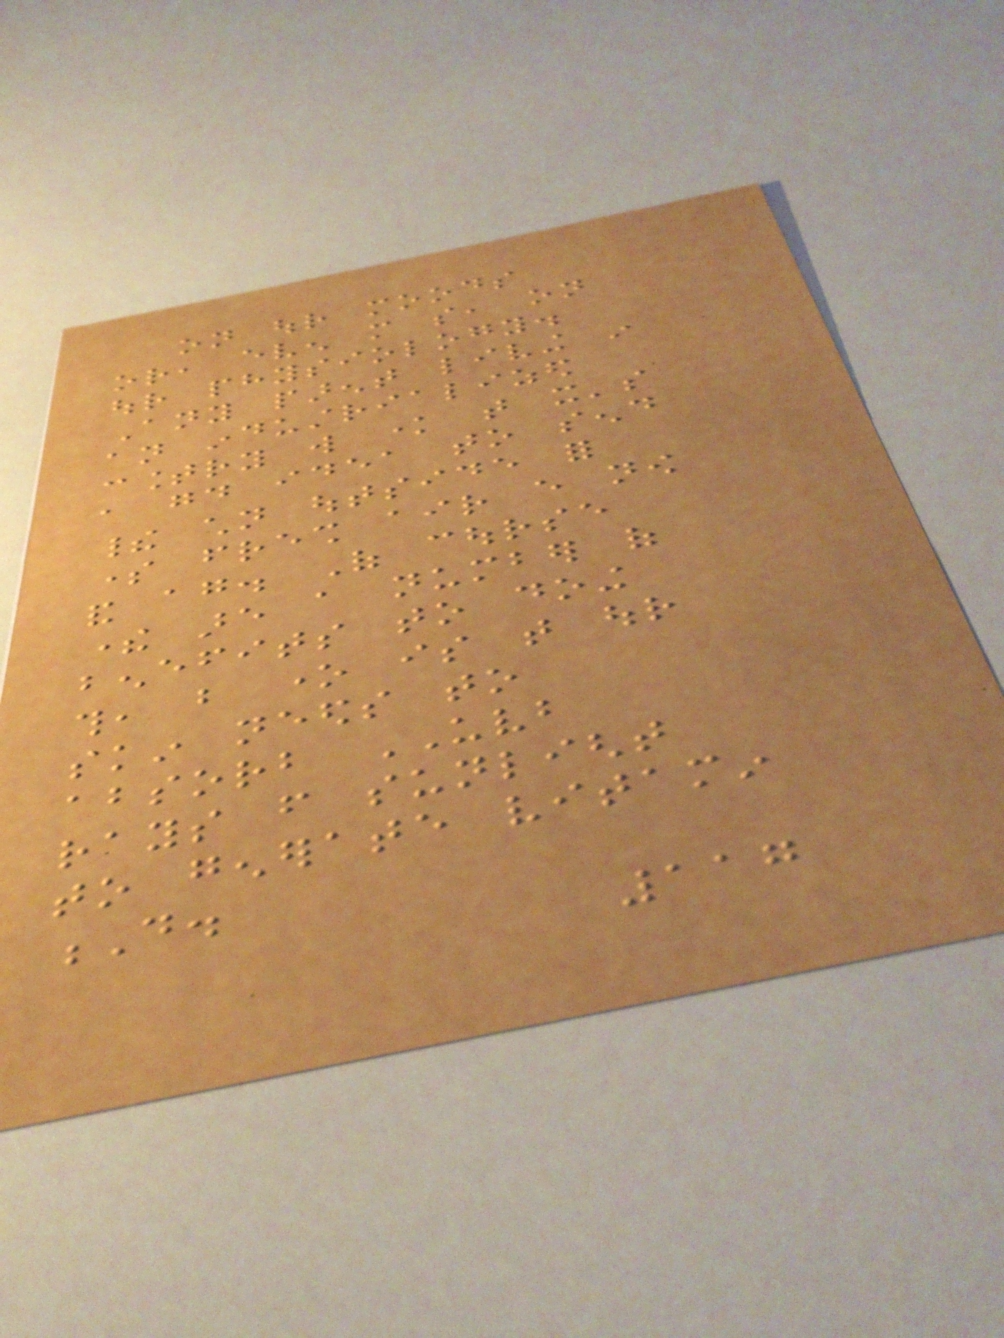on our moods
or, even more so, on
our physiology.
Any parent living in
an industrialized
country will know that it's
a good idea to send
their children outside for
some fresh air every now
and again. Of course
there are a number of
benefits to doing
this, but one is that our
skin needs to
absorb UVB
rays from sunlight
to generate vitamin
D.
117
